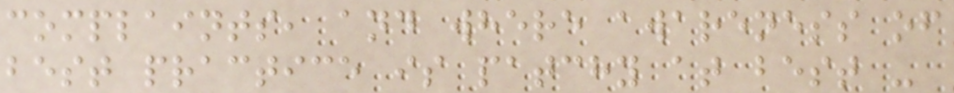complaints, and where awareness of
best practice is patchy at best -
